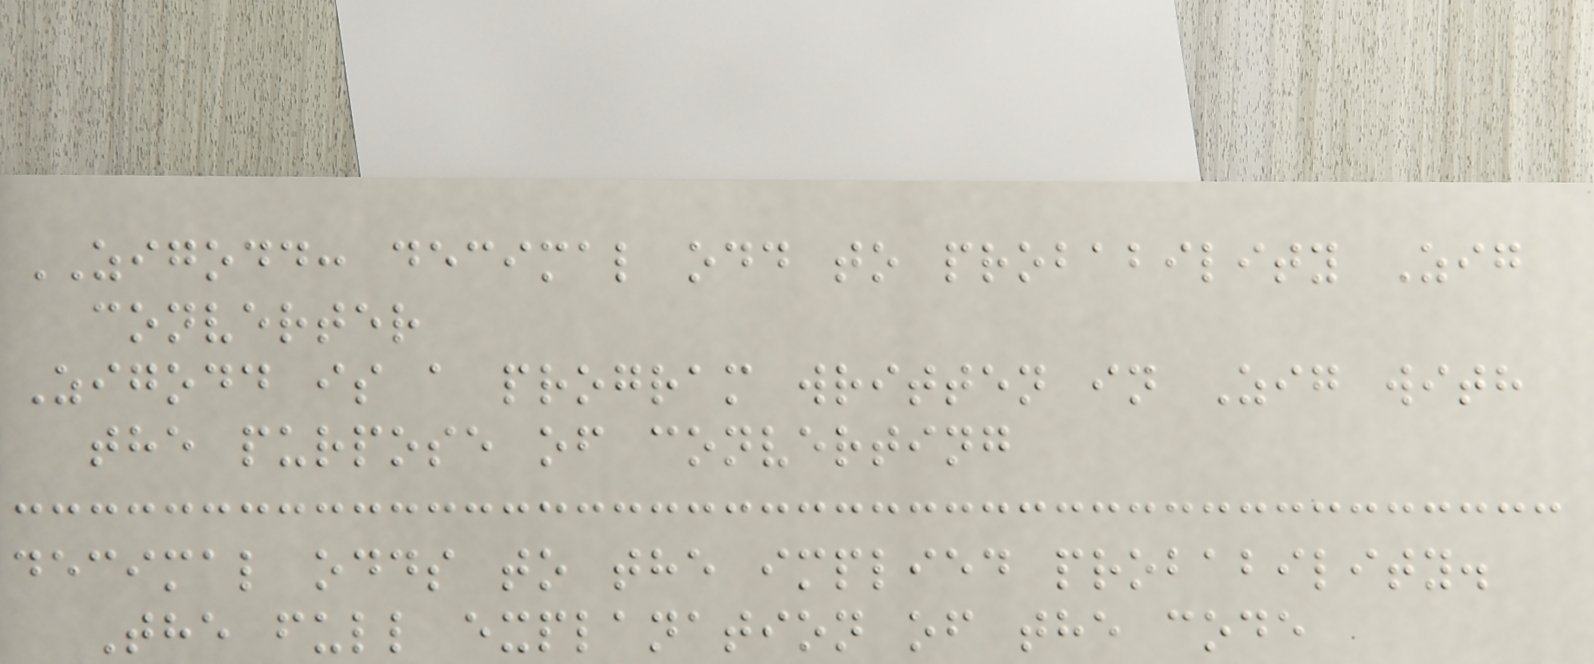ZIGODD: decimal odd to probability Zig
converter
Zigodd is a program written in Zig with
the purpose of converting
decimal odds to the implied probability.
The full explanation of the code
